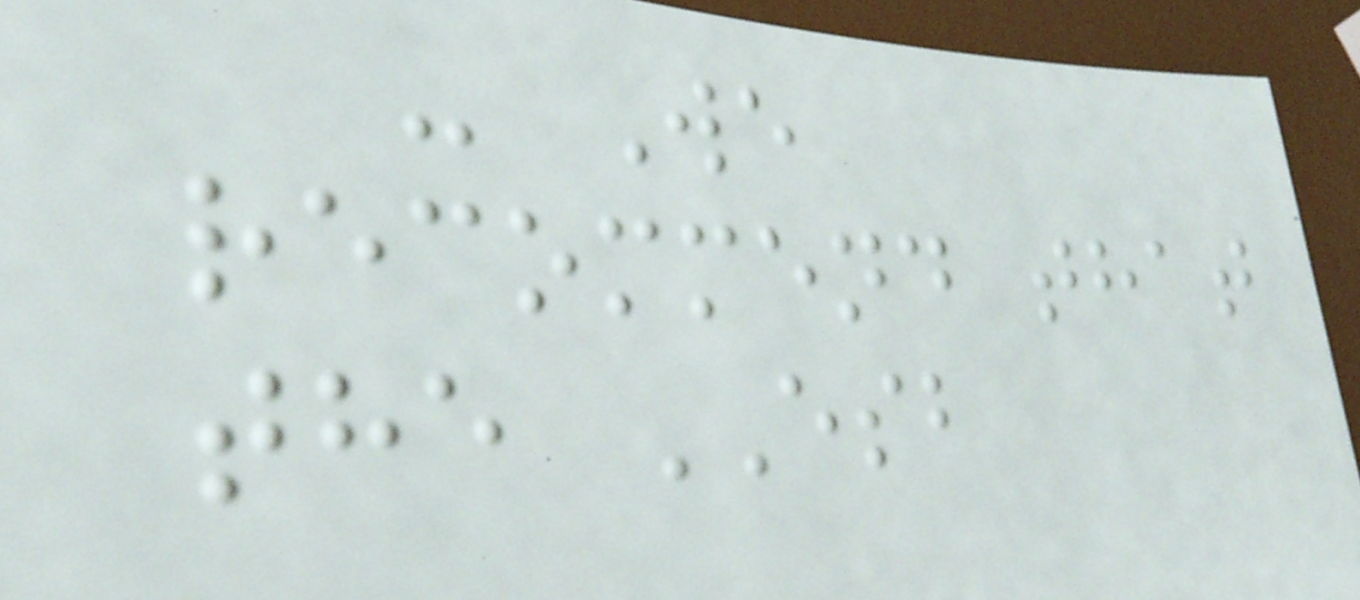- We
recommend that
the ESB
